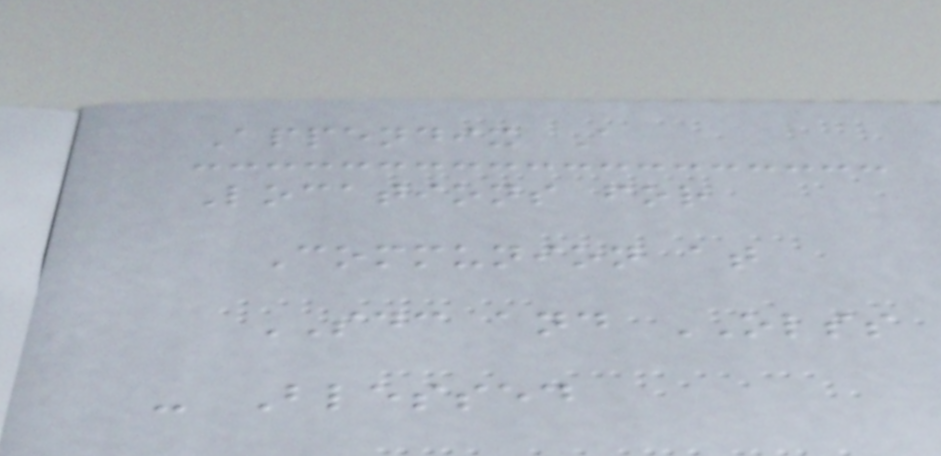Appendix A
Locations for
Communion at
SDC and OLSS
- Blessed
